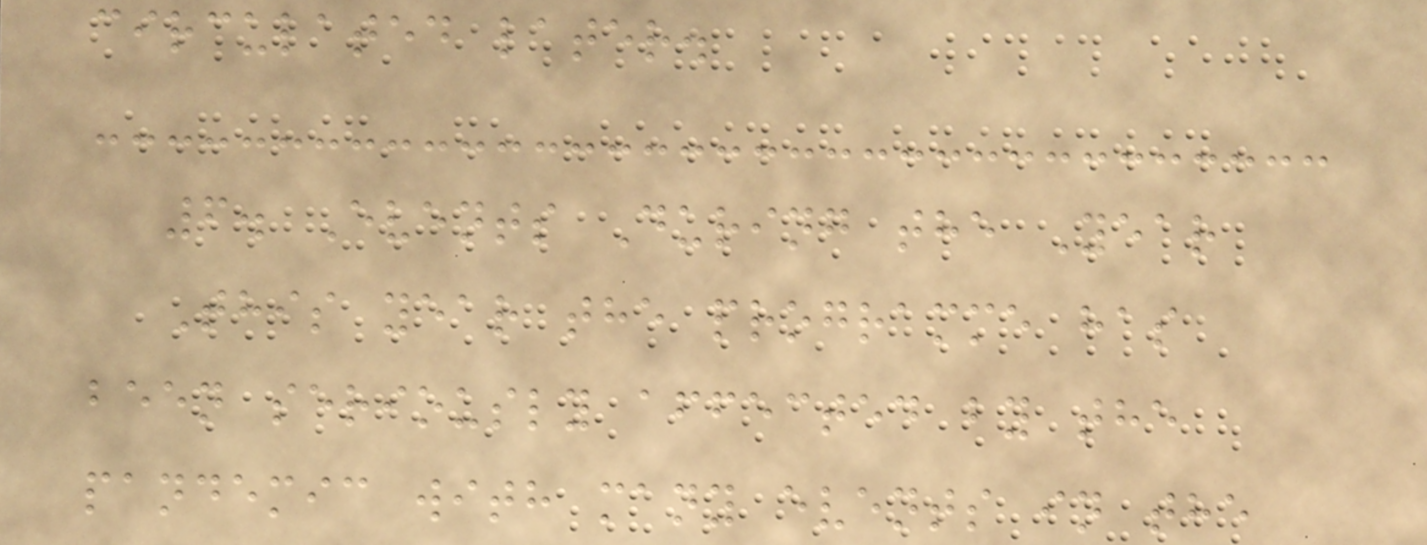circulated later.
6. Events During the Year
This year the programme has
been seriously affected by the
pandemic with many events in the
